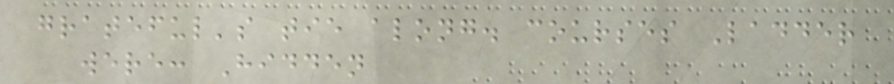grateful's tie along. courses Ladder
were: Hidden
